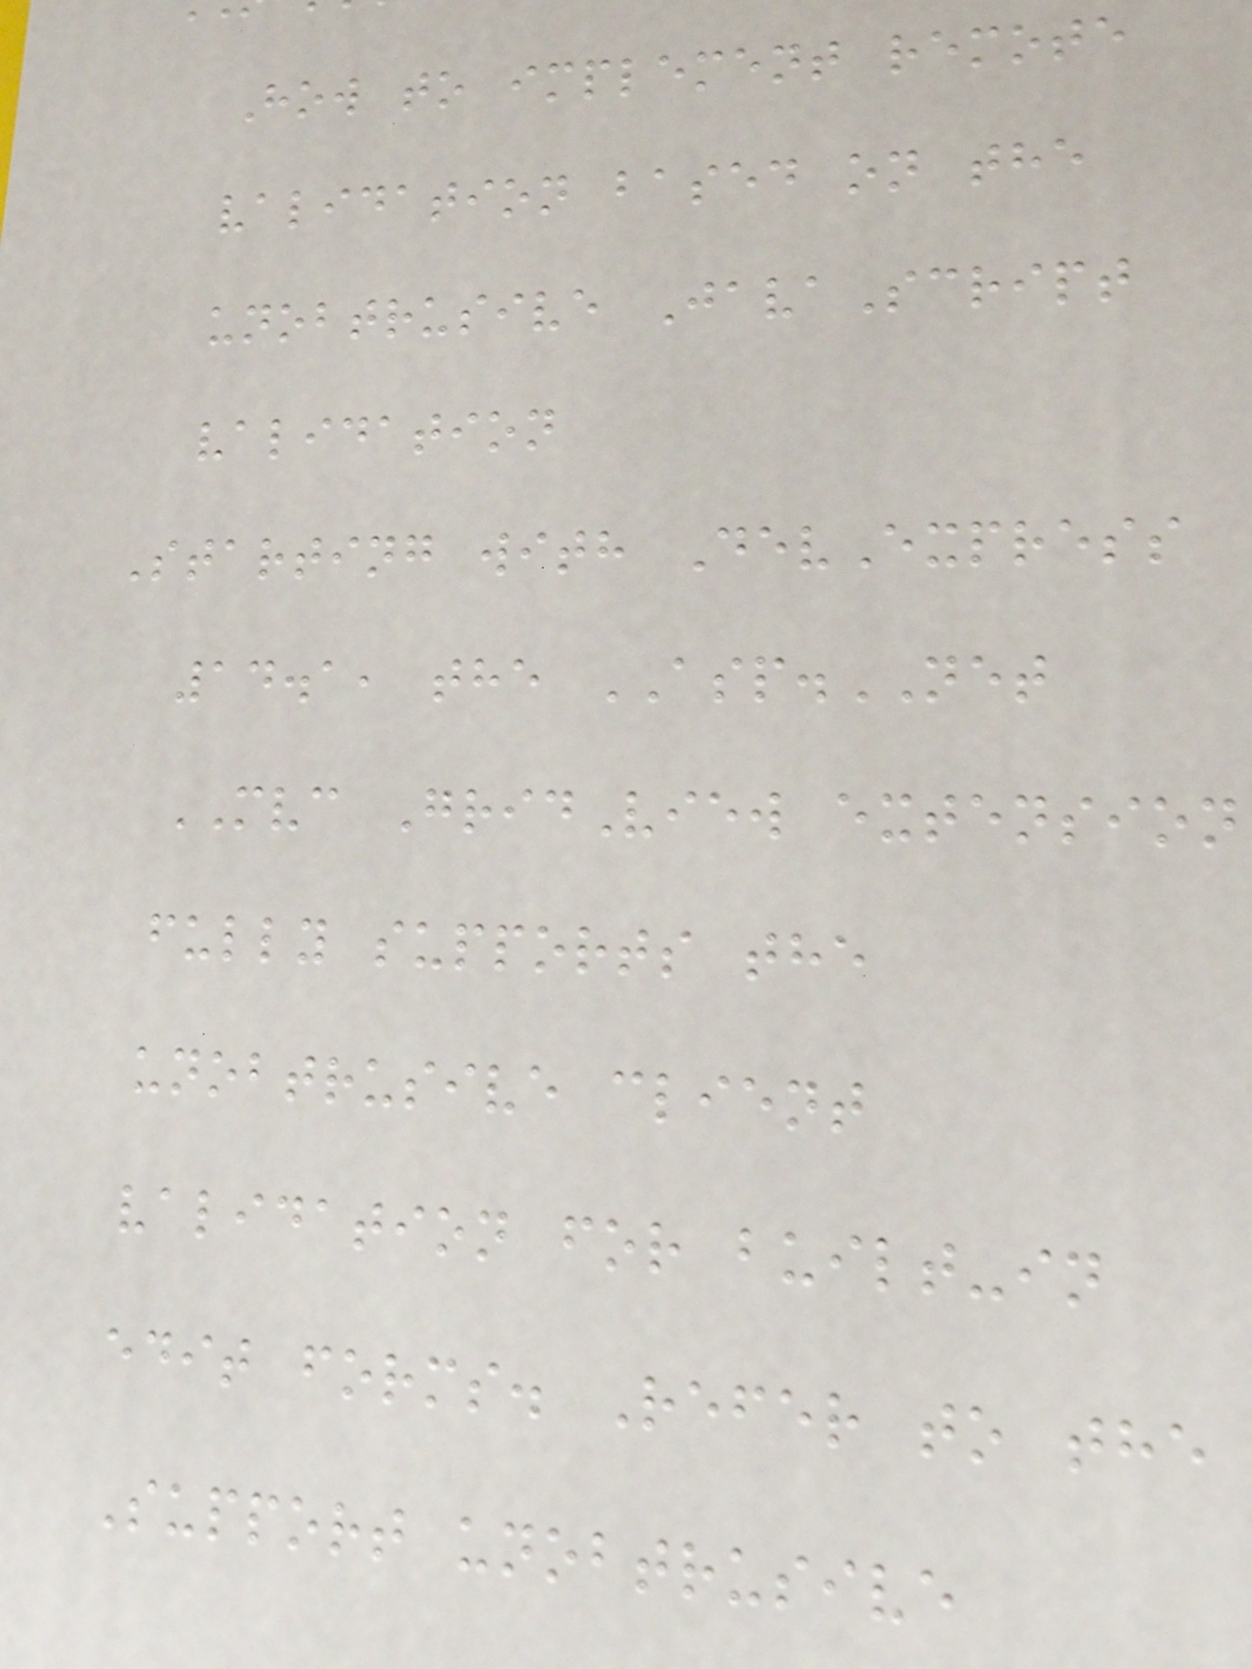How to implement remote
validation based on the
unobtrusive JavaScript
validation
Starting with DevExpress
14.1, the ASP.NET
MVC GridView extension
fully supports the
unobtrusive client
validation for built-in
edit forms. Refer to the
Support unobtrusive
